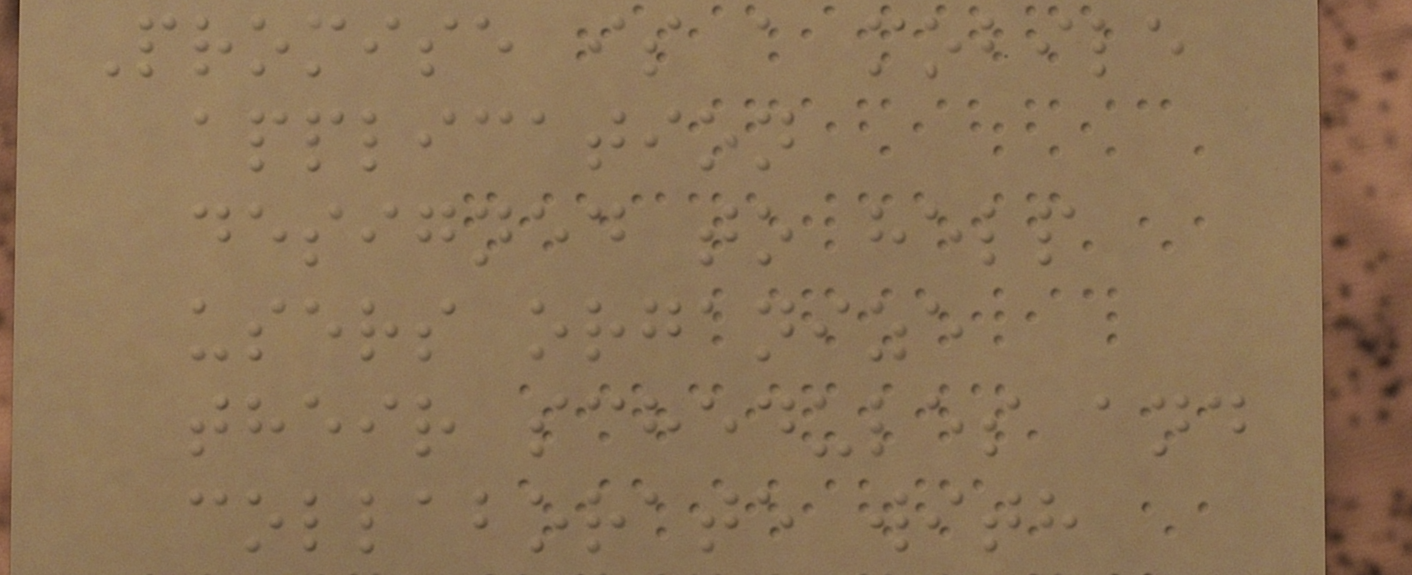Promise is a mobile
application
designed to help
users organize
their schedules and
collaborate with
